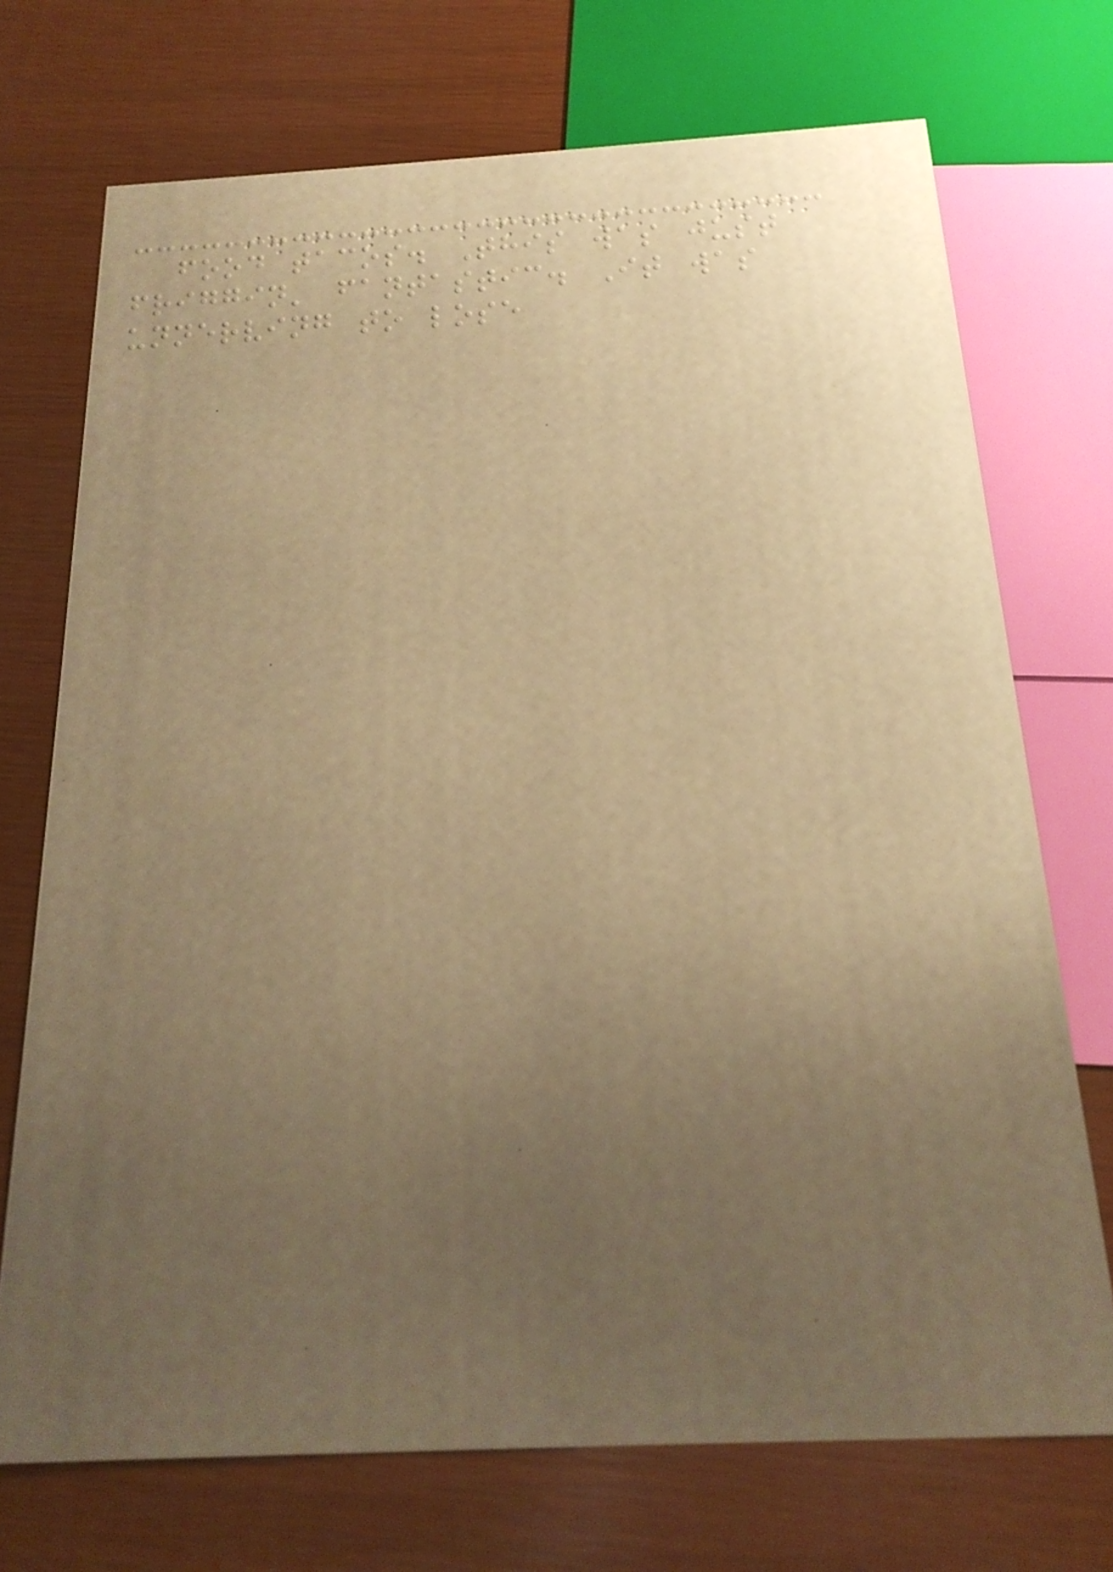food tacos. This was just
friggin' fantastic. It was
unnerving to lose
